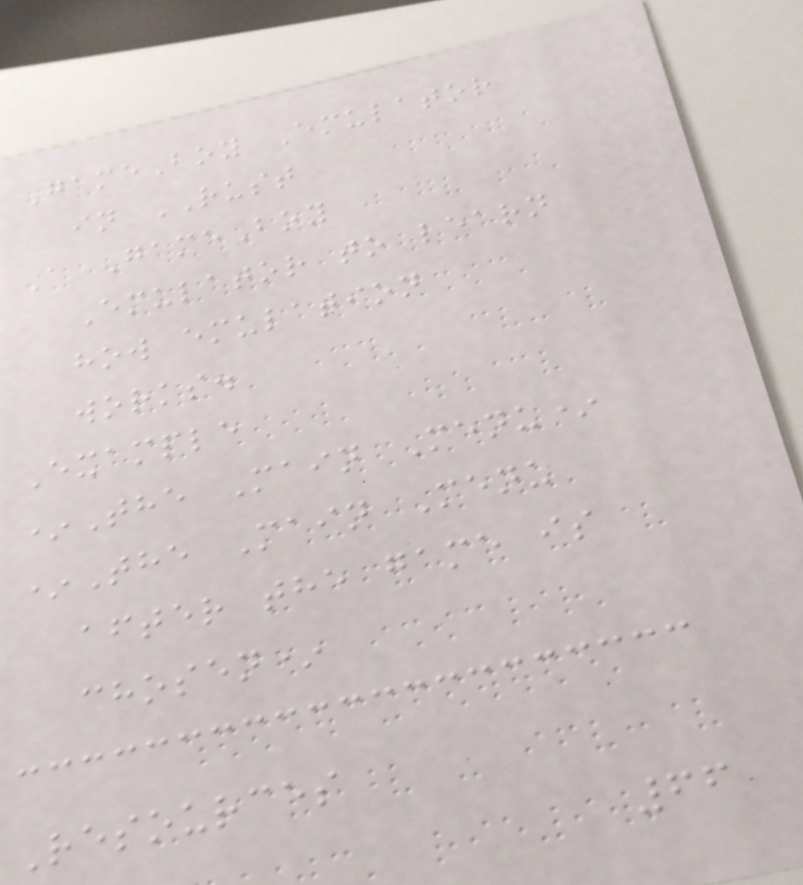GameBoy Emulator
in RUST
A GameBoy
Emulator to learn
how emulation
works.
Example
*The Main Menu*
*The Main Menu
after the game is
chosen*
Resources
66
